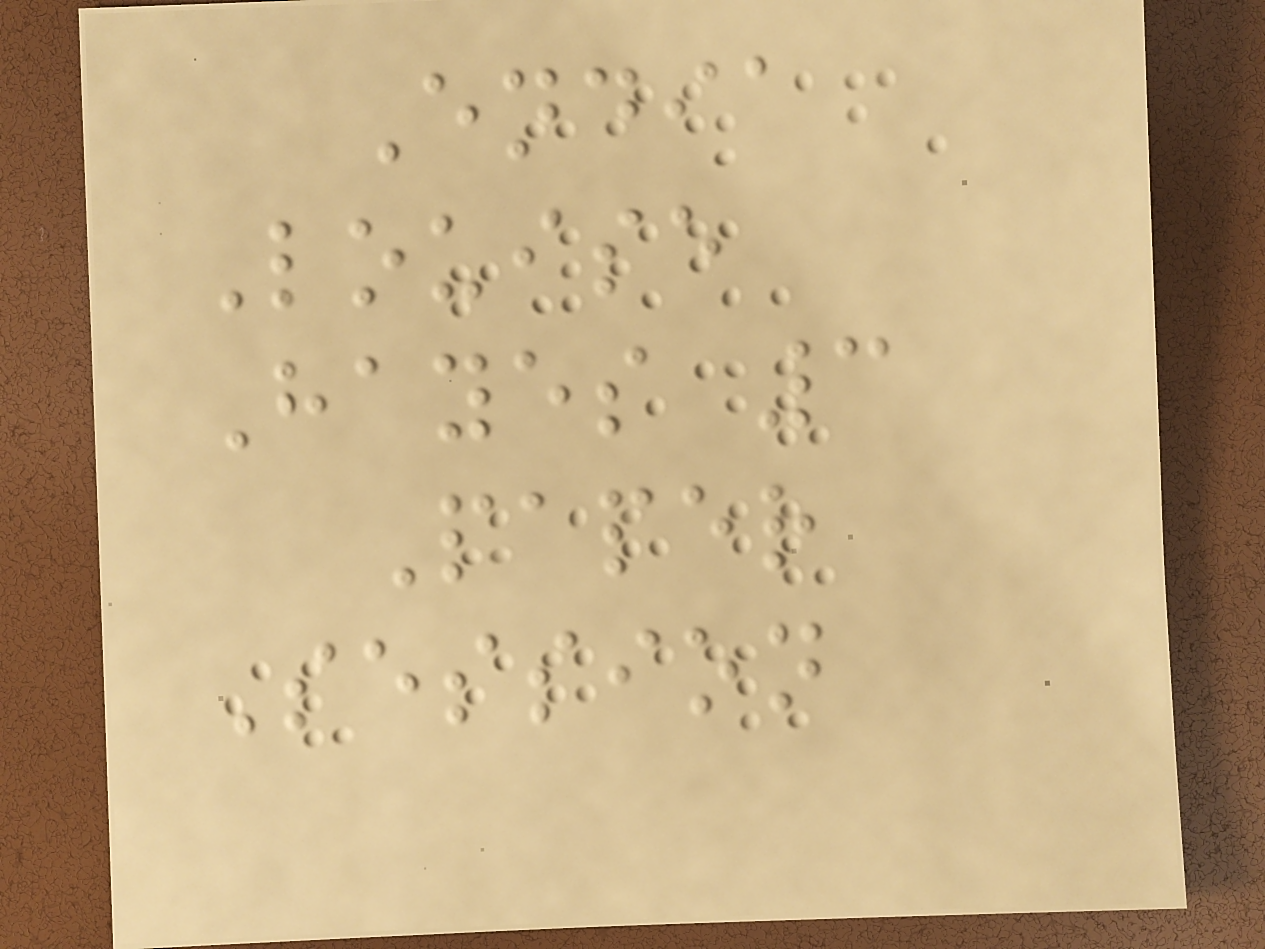Endia
Louise
Hayes 3
Paper
Session
